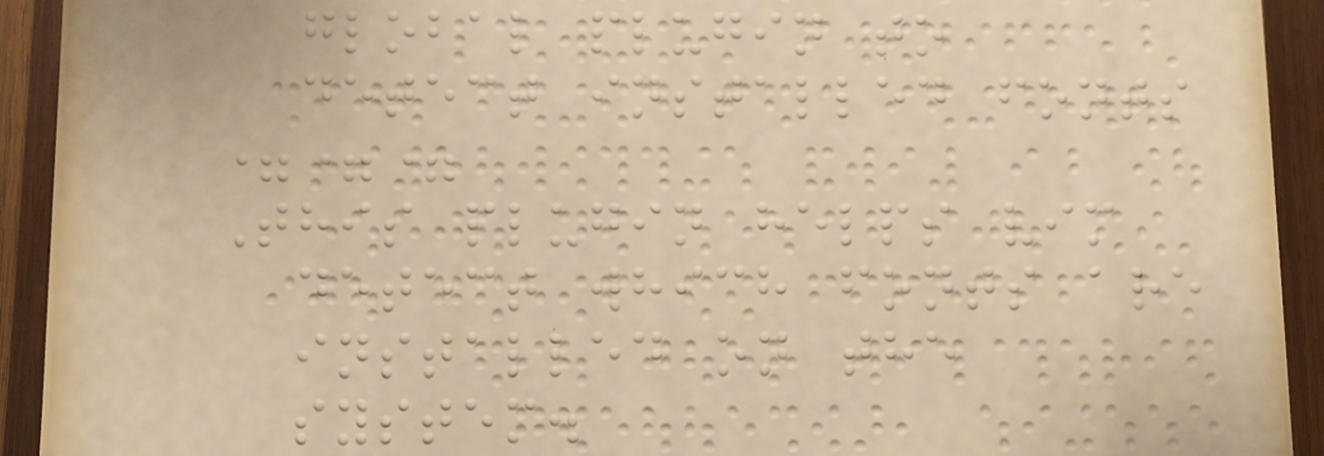global plugin to
detect installed fonts
===
This plugin helps vim
detect which fonts are
installed on the
system.
